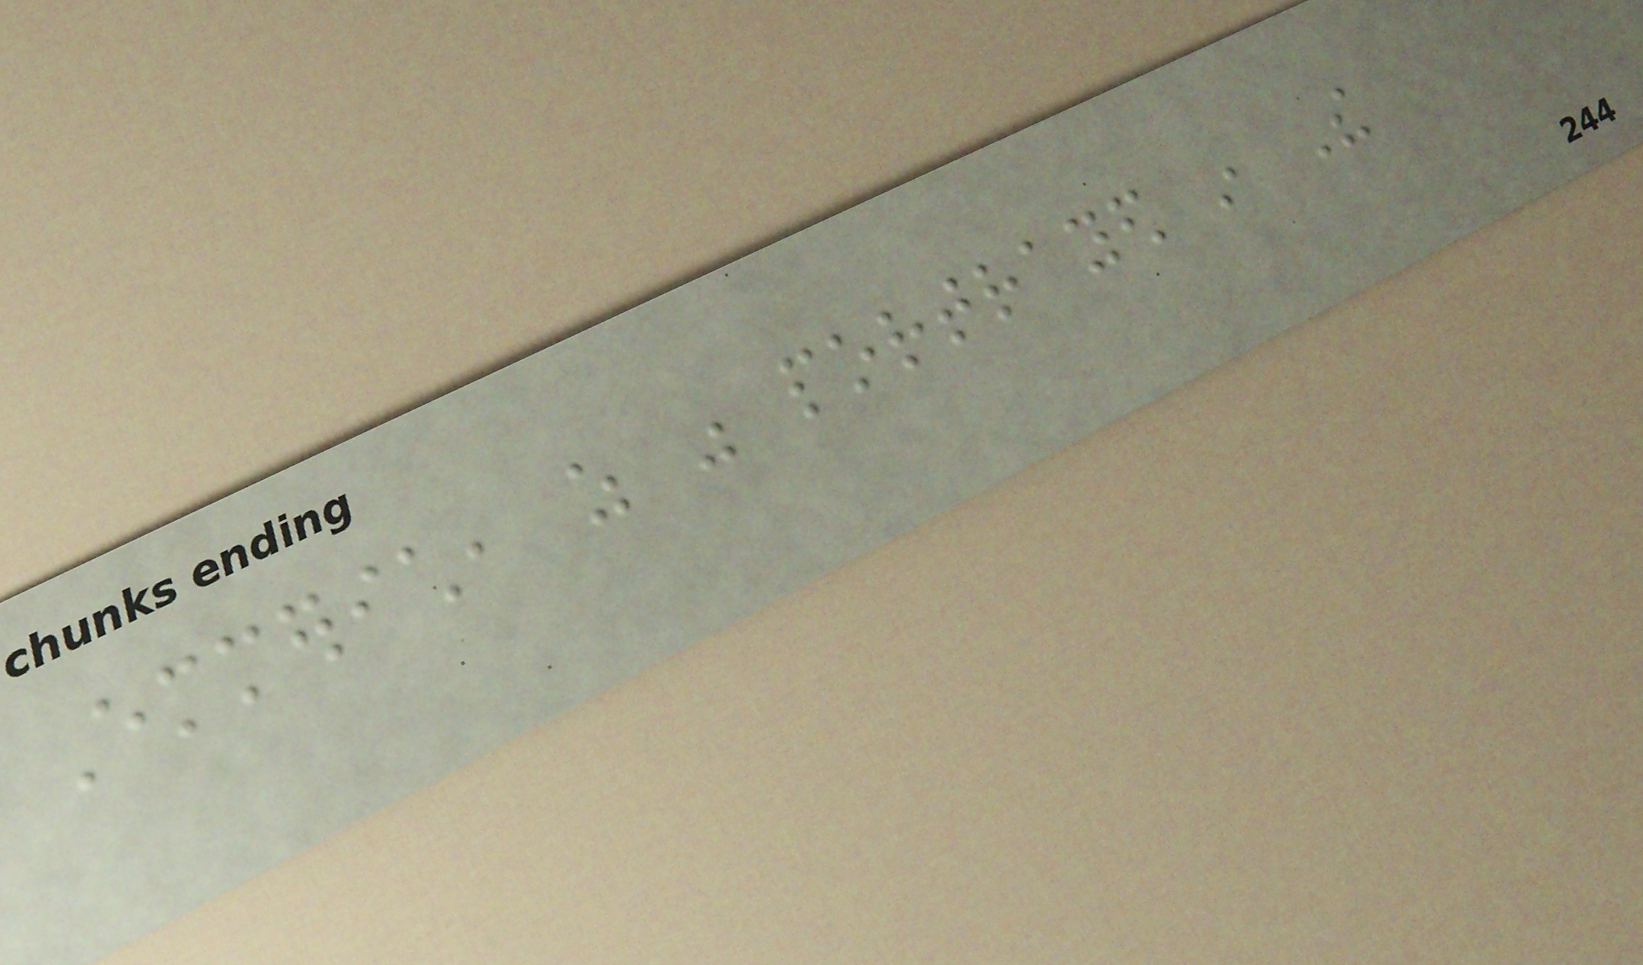Emmerich, as was portrayed in The
